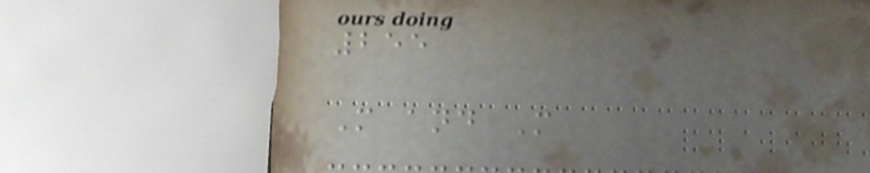255
M and M
